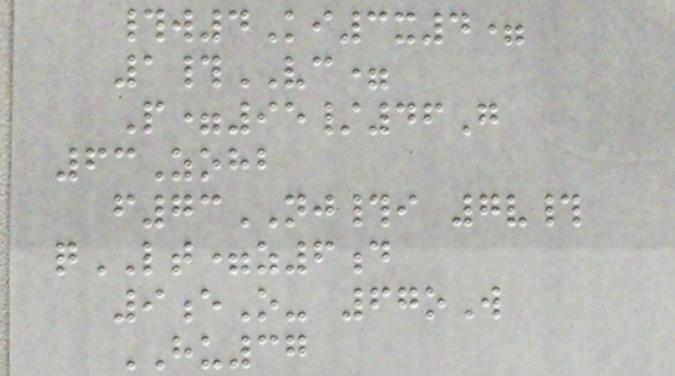#w4Ki3x4=
1#VC=
P=95/46G
63Zohb
f73NJ#i 7v#
qLT=z6d
9eO- 67oW
HU37
